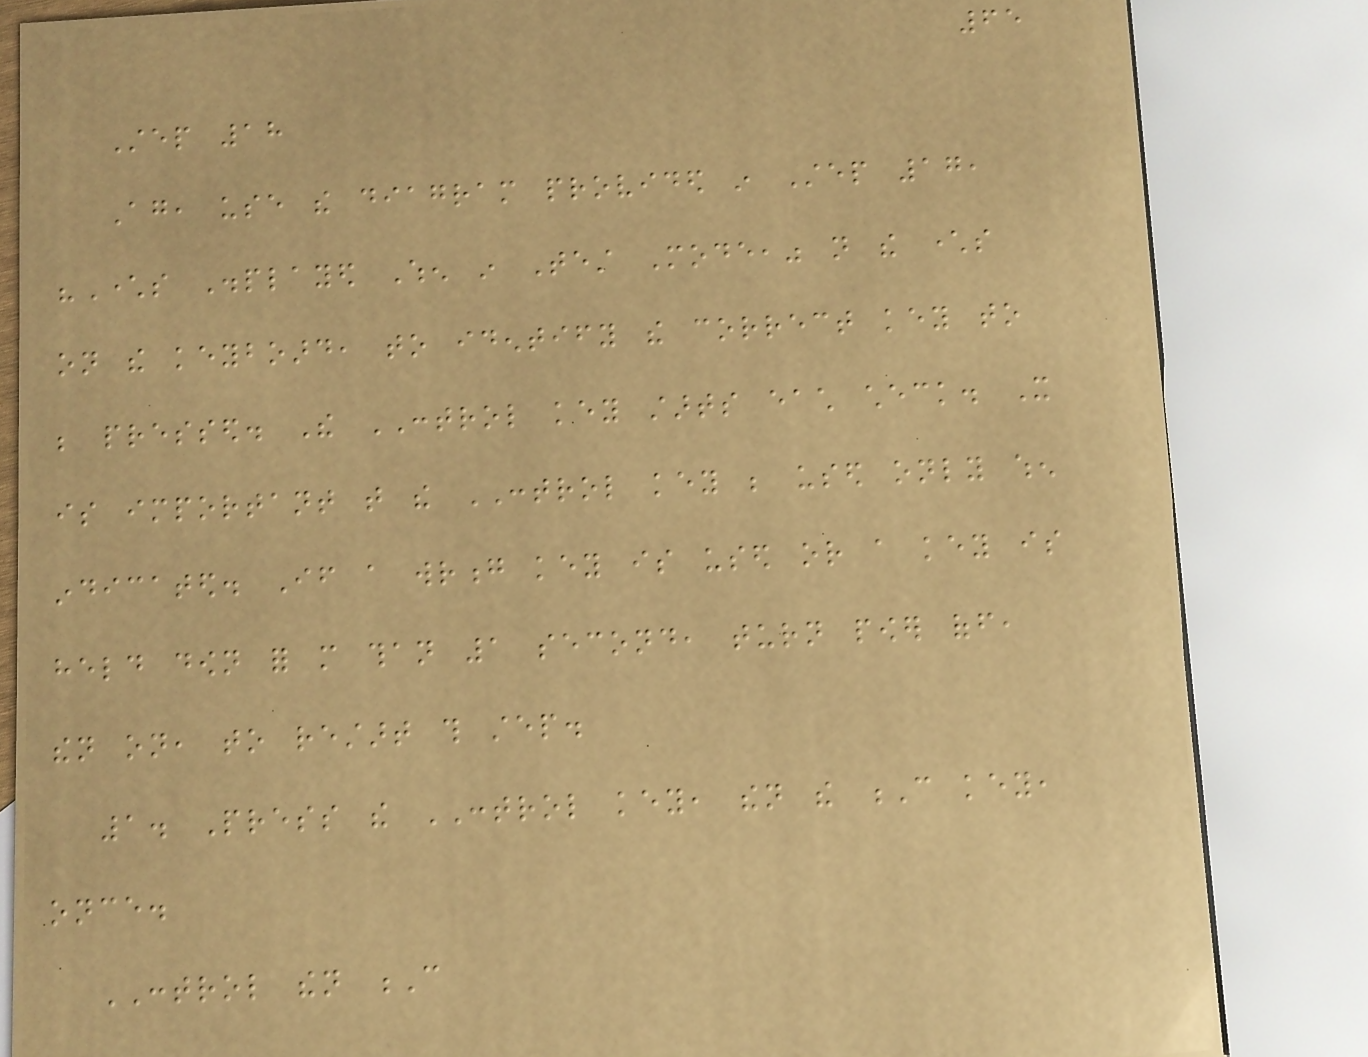65
Step 18
Again, use the diagram provided in Step 17,
"Characters Displayed When in Test Mode," not the characters
on the keyboard, to identify the correct key to
be pressed. The CONTROL key starts each check. It
is important that the CONTROL key be used only when
indicated. If a wrong key is used or a key is
held down for more than 1 second, turn power off,
then on, to restart this step.
1. Press the CONTROL key, then the C key,
once.
CONTROL then C
